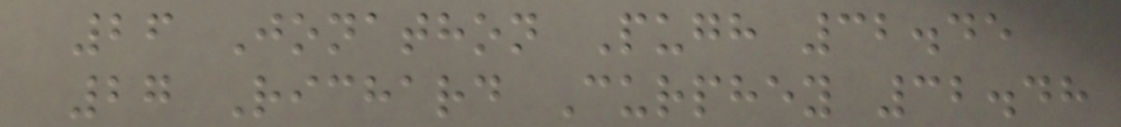26 Jonathon Pugh 32.45
27 Richard Curphey 32.48
